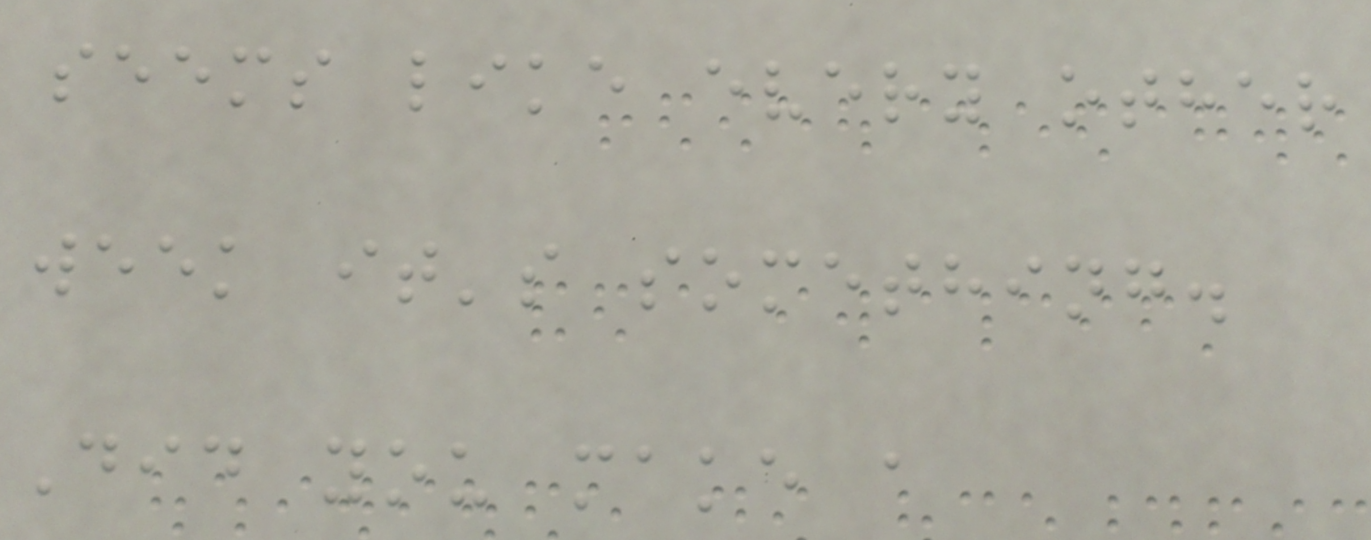seems like every other
week it's something.
Did you make a
